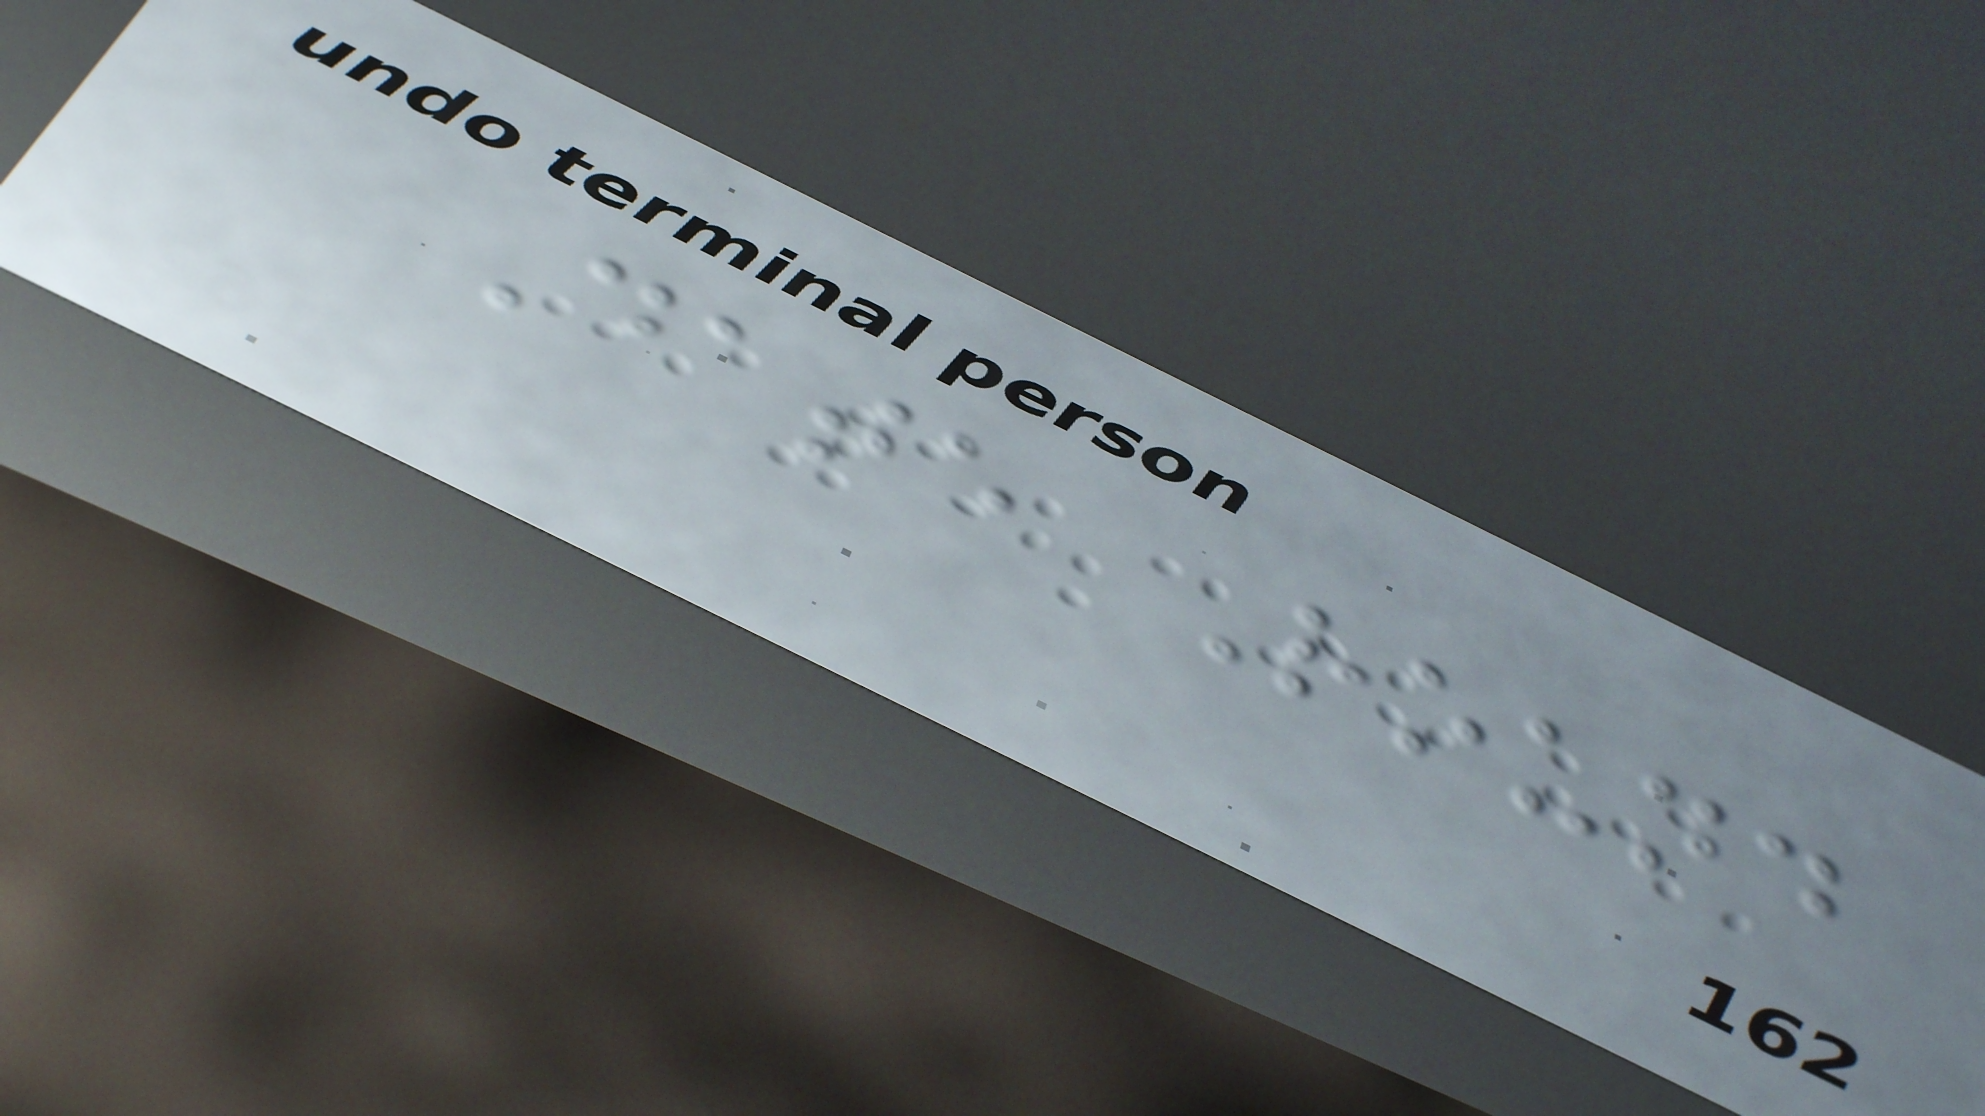Date Round
